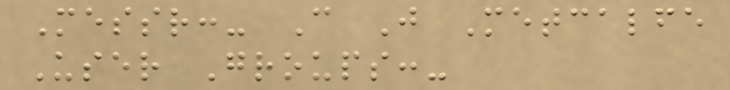Messr:- C J Metcalfe
User Groups:-
